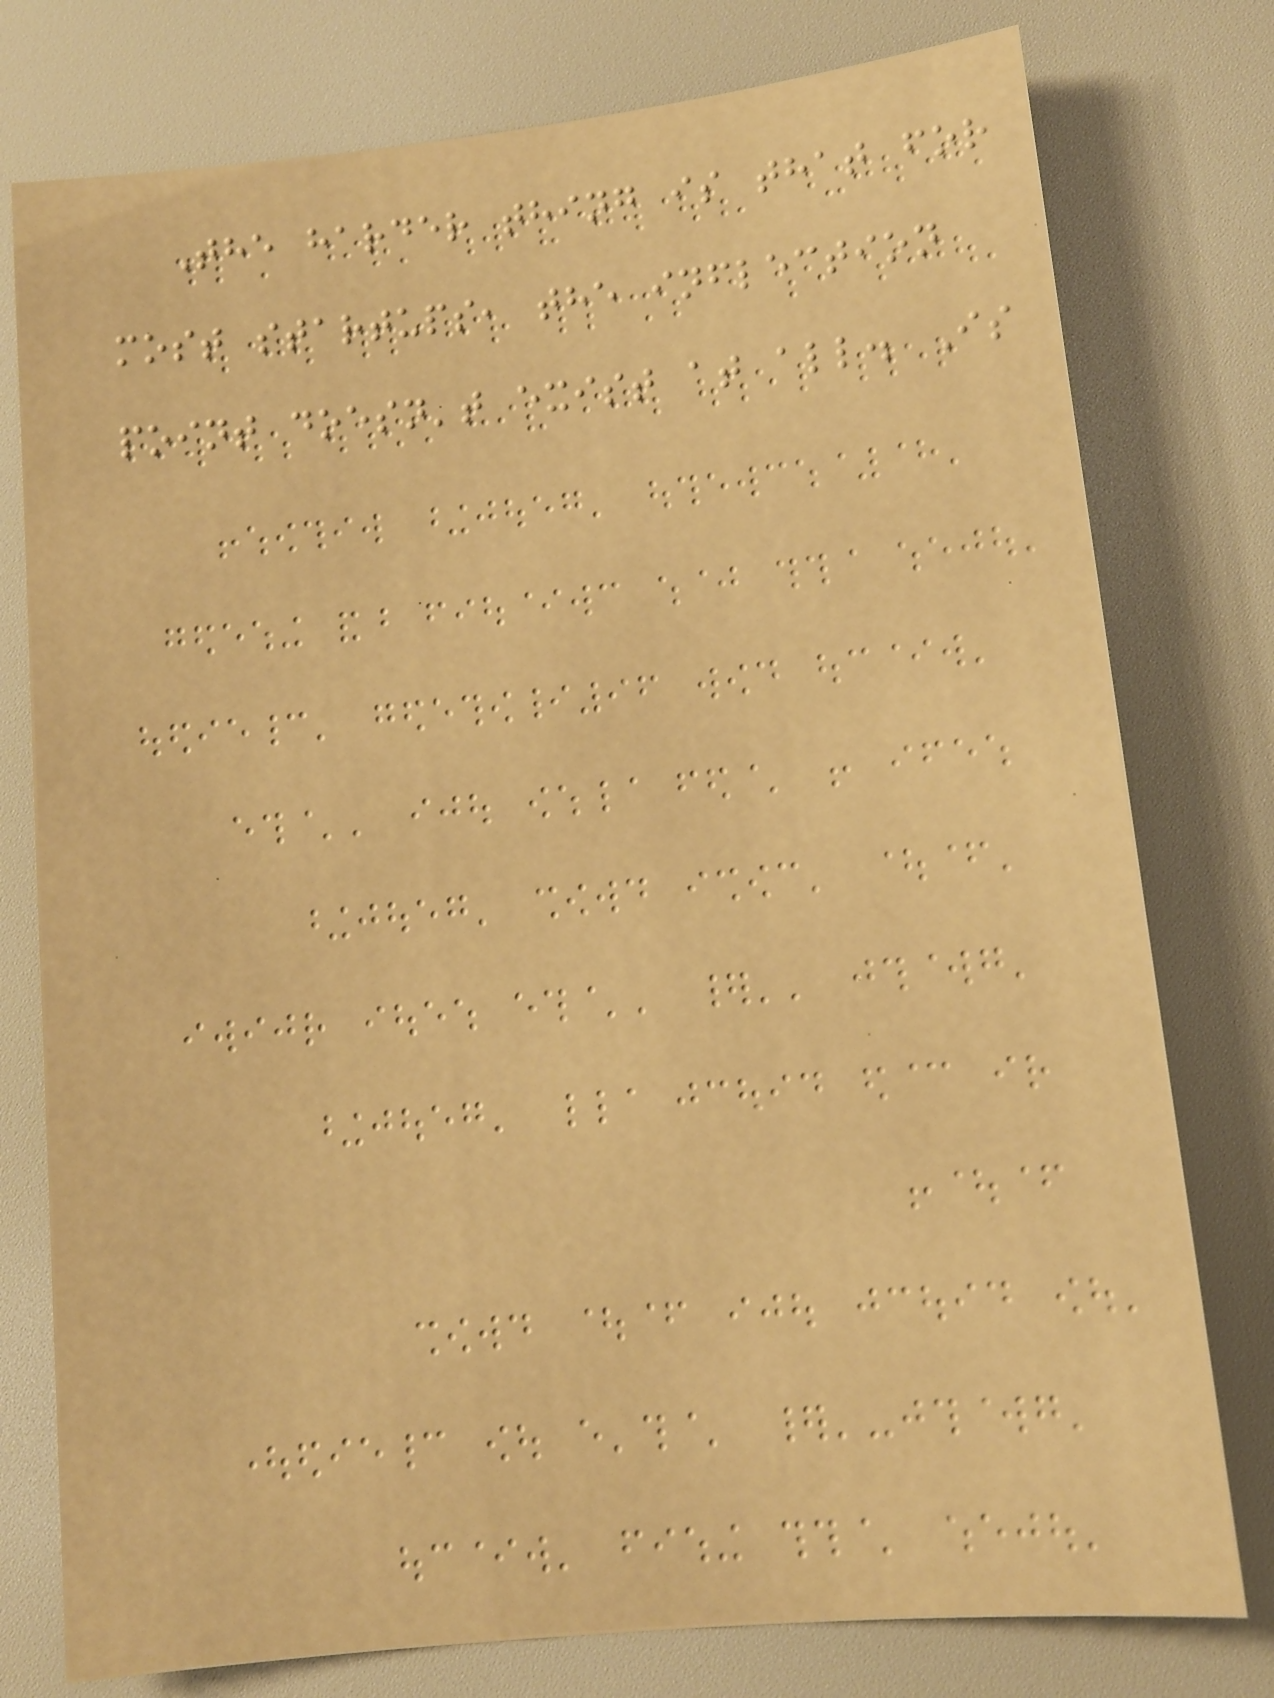The harder thing is that for
most startups, the inflection
point doesn't exist at all. Is
